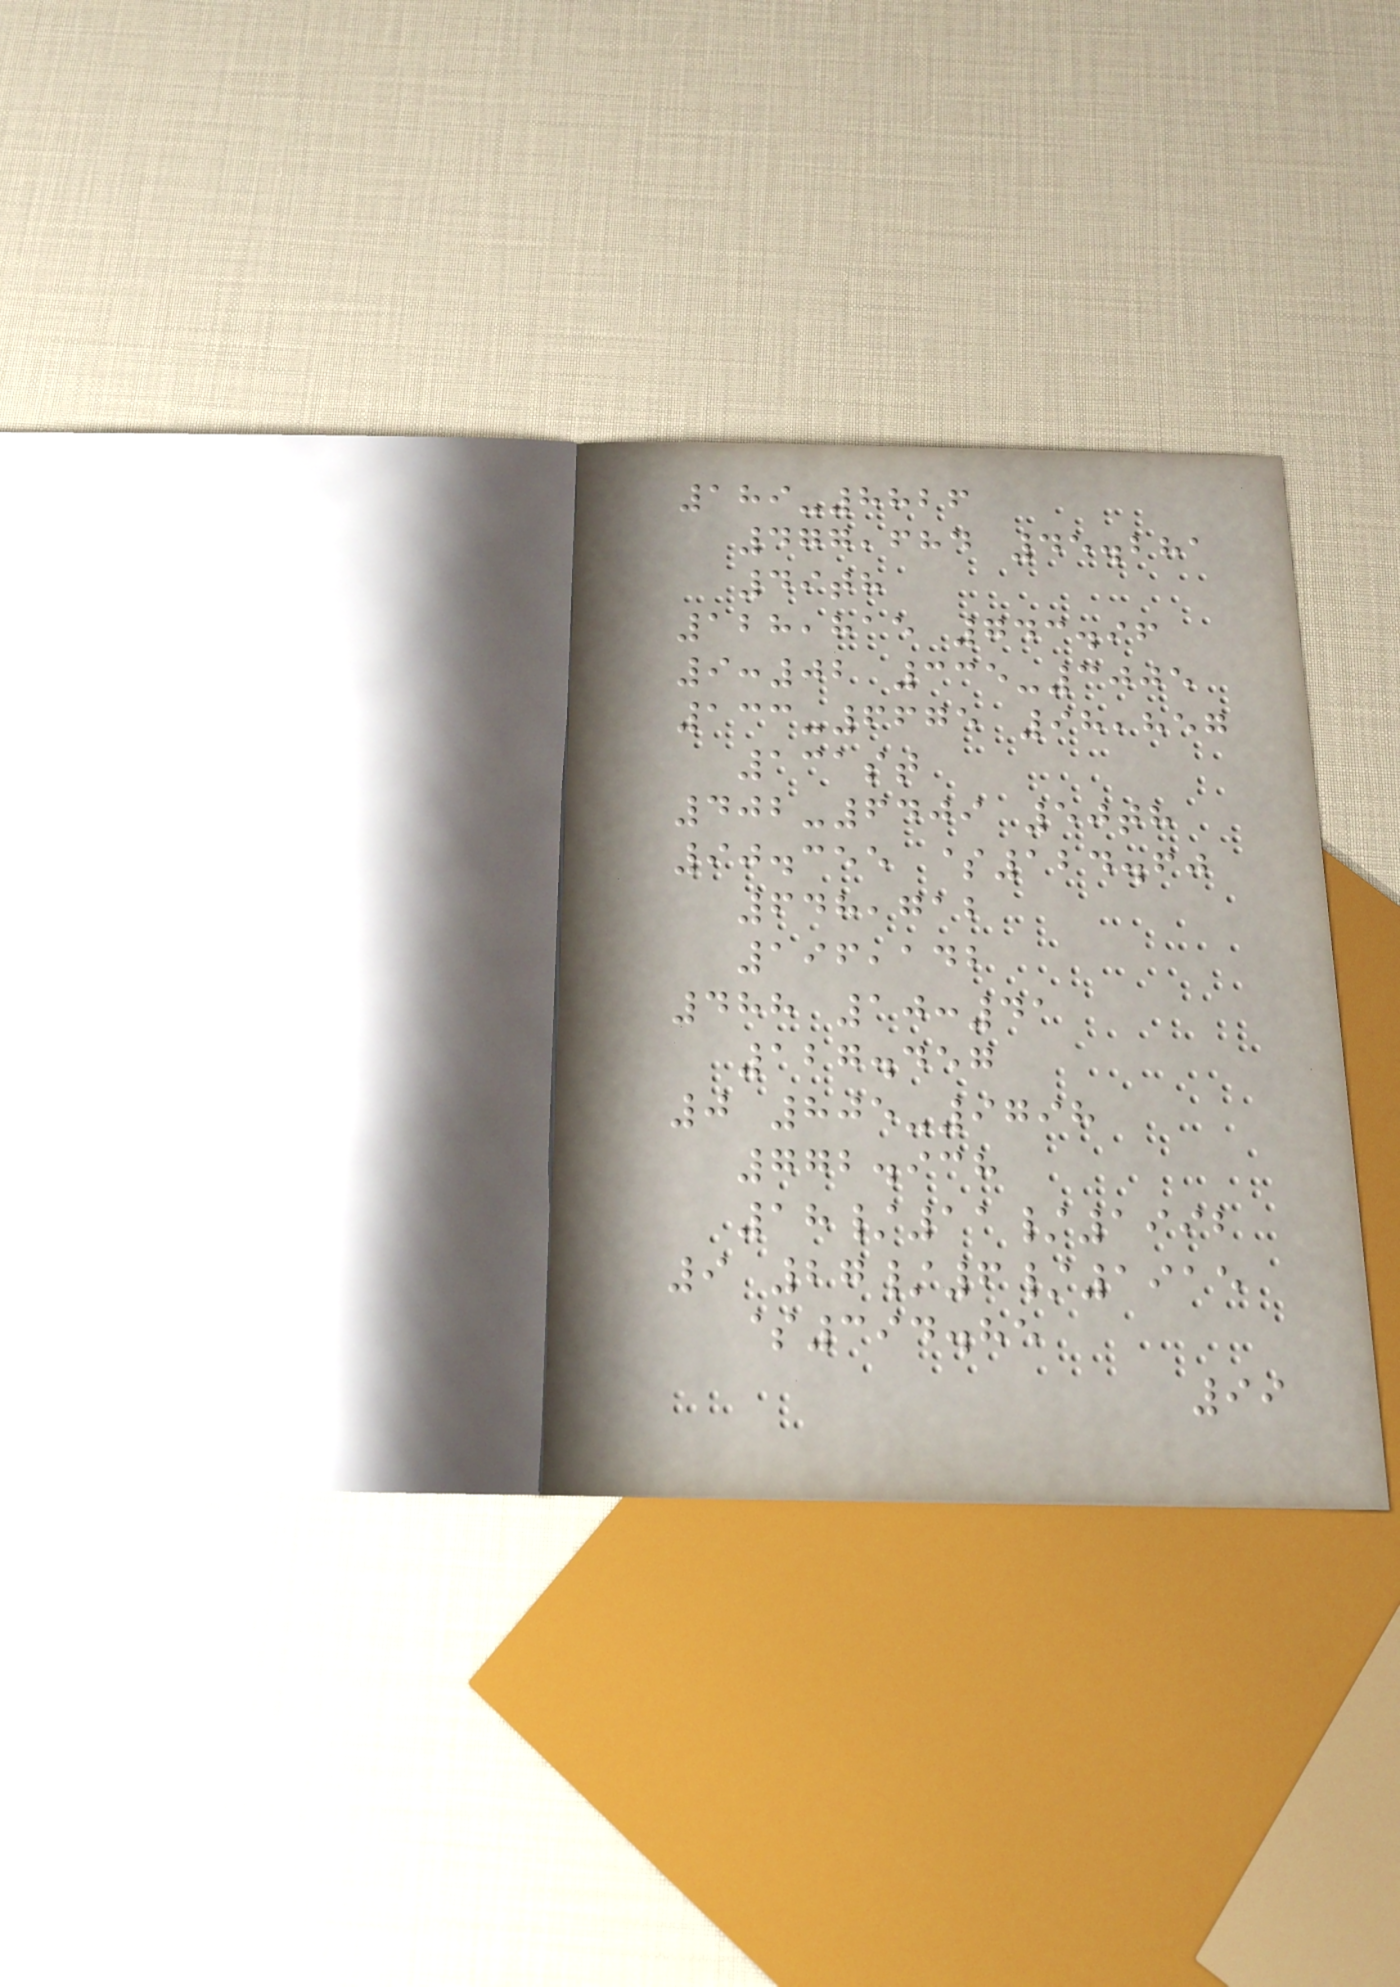189-8826
477,684 45.281
49th
128,815 743.96
9:02 335-3005
133-6675 98,857
131st
402-6409 50th
90.355 $124.60
648,712
196,142
488 10:41
127.457
0 805-9798
772.938
18/11/1992
9 27/6/1915
$394.85
99
